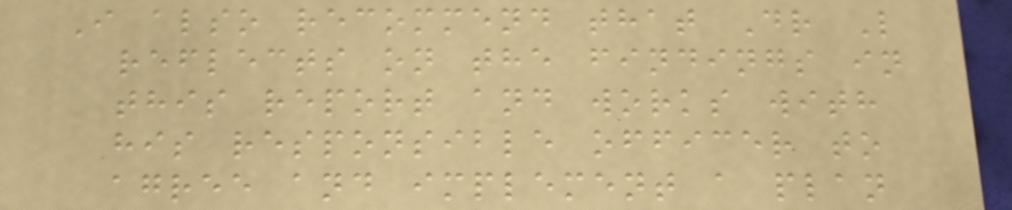I also recommend that Dr L
reflects on the findings in
this report and works with
his responsible officer to
agree and implement a plan
